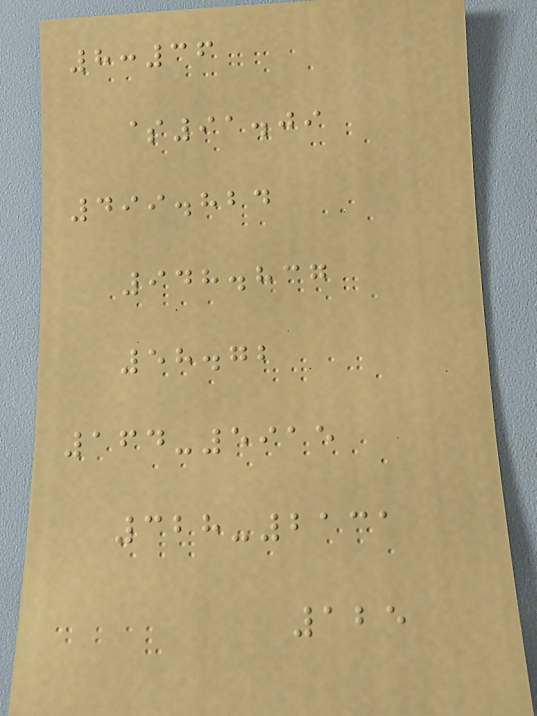8:36
$91.09
499.824
948.837
58.72
164-5915
328-2131
125
